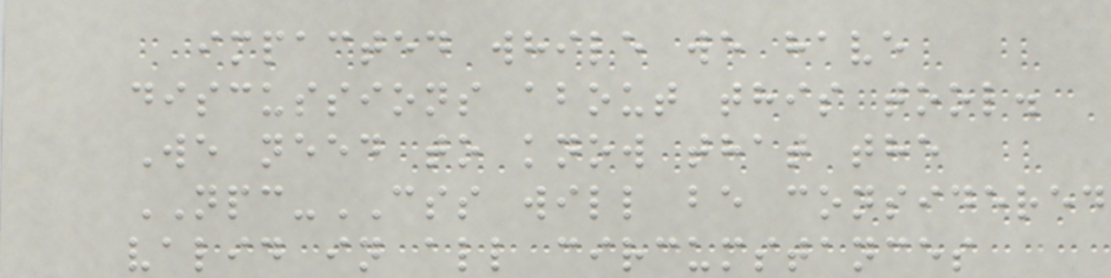impacted while we have
discussions about this tool.
We need to know that the
NPC-CSS will be considered
valid in all circumstances
